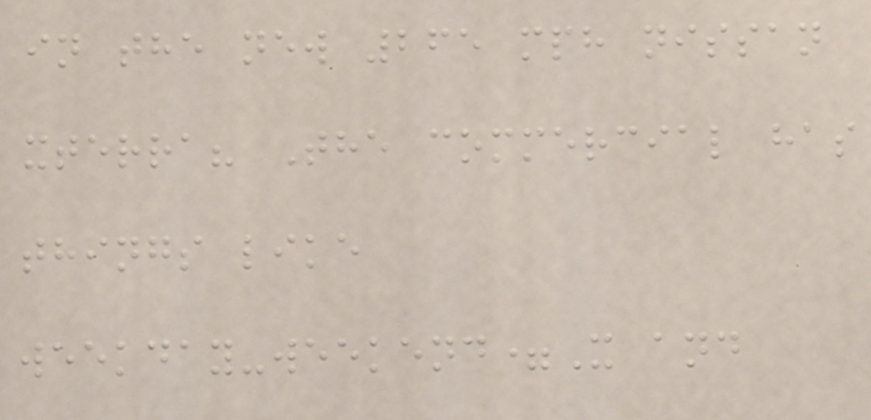in the new 265 mph nissan
xterra? The commercial has
things like
weekday-weekend=X and
